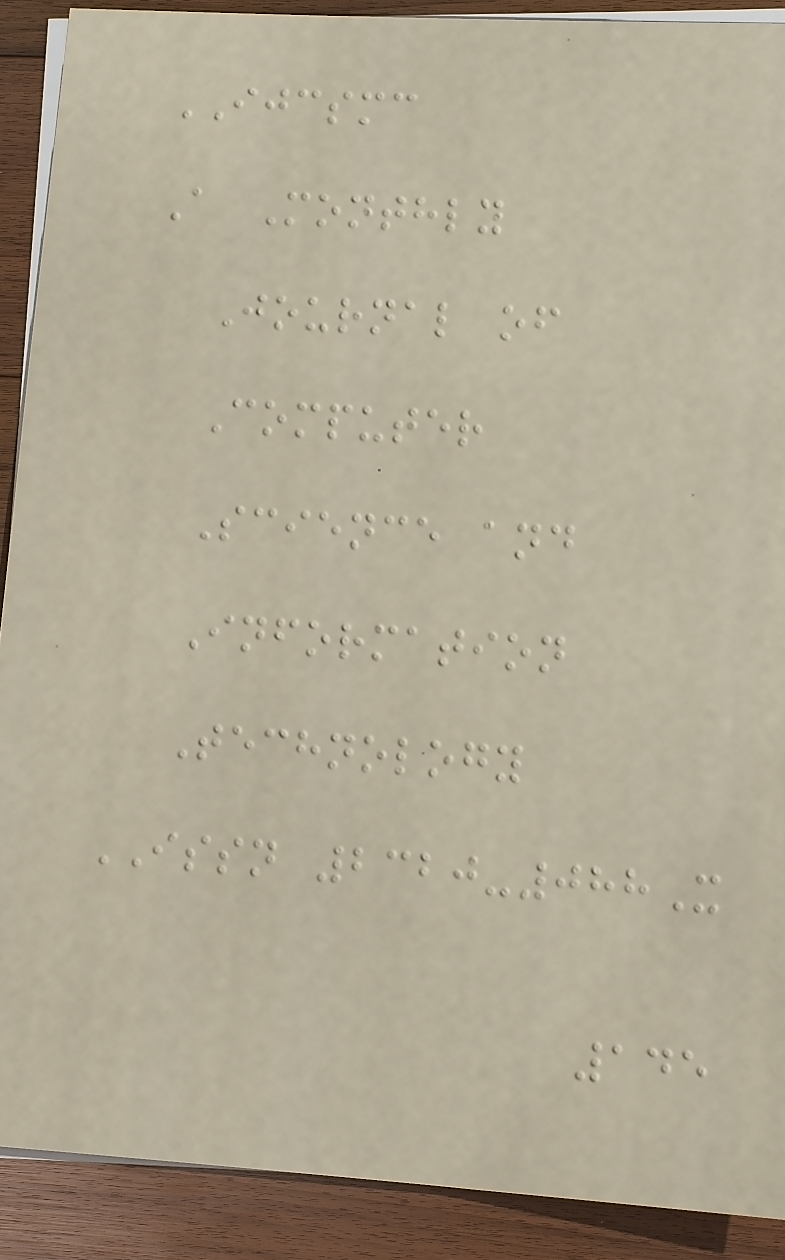IJCSMC
A Monthly
Journal of
Computer
Science and
Information
Technology
ISSN 2320-088X
145
